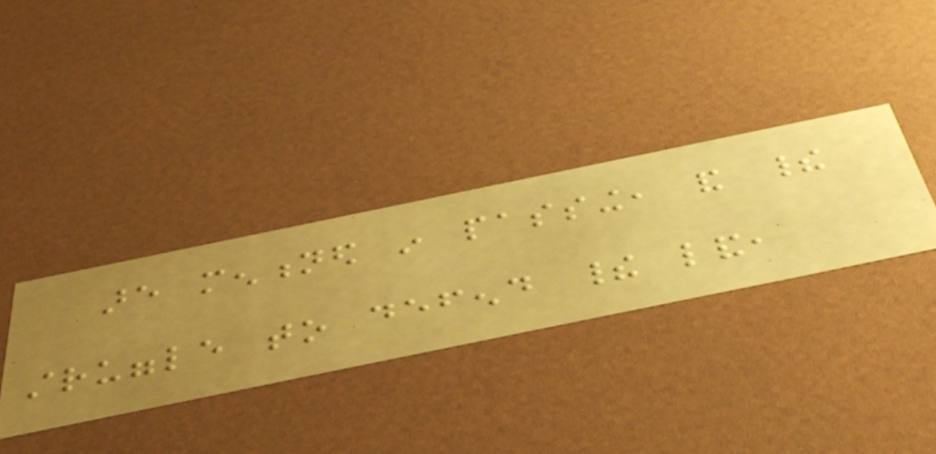are mentioned in passing, and their
struggle to defend their land,
